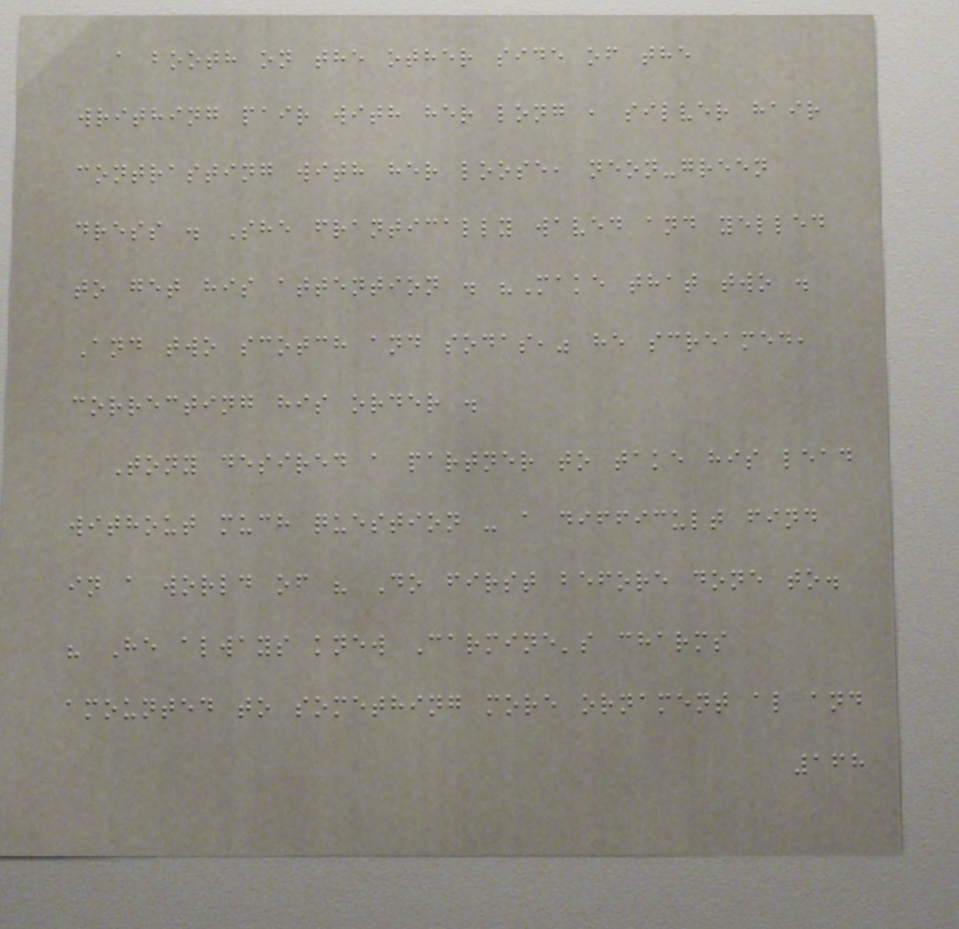a booth on the other side of the
writhing pair with her long , silver hair
contrasting with her loose, neon-green
dress . She frantically waved and yelled
to get his attention . "Make that two .
And two scotch and sodas," he screamed,
correcting his order .
Tony desired a partner to take his lead
without much question - a difficult find
in a world of " Do first before done to.
" He always knew Carmine's charms
amounted to something more ornament al and
168
